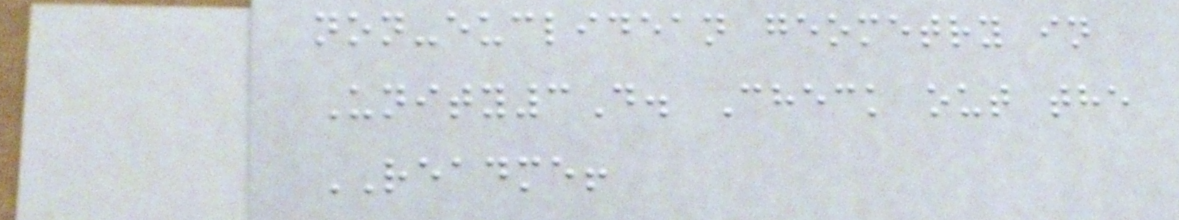non-euclidean geometry in
Unity3D. Check out the
README!
